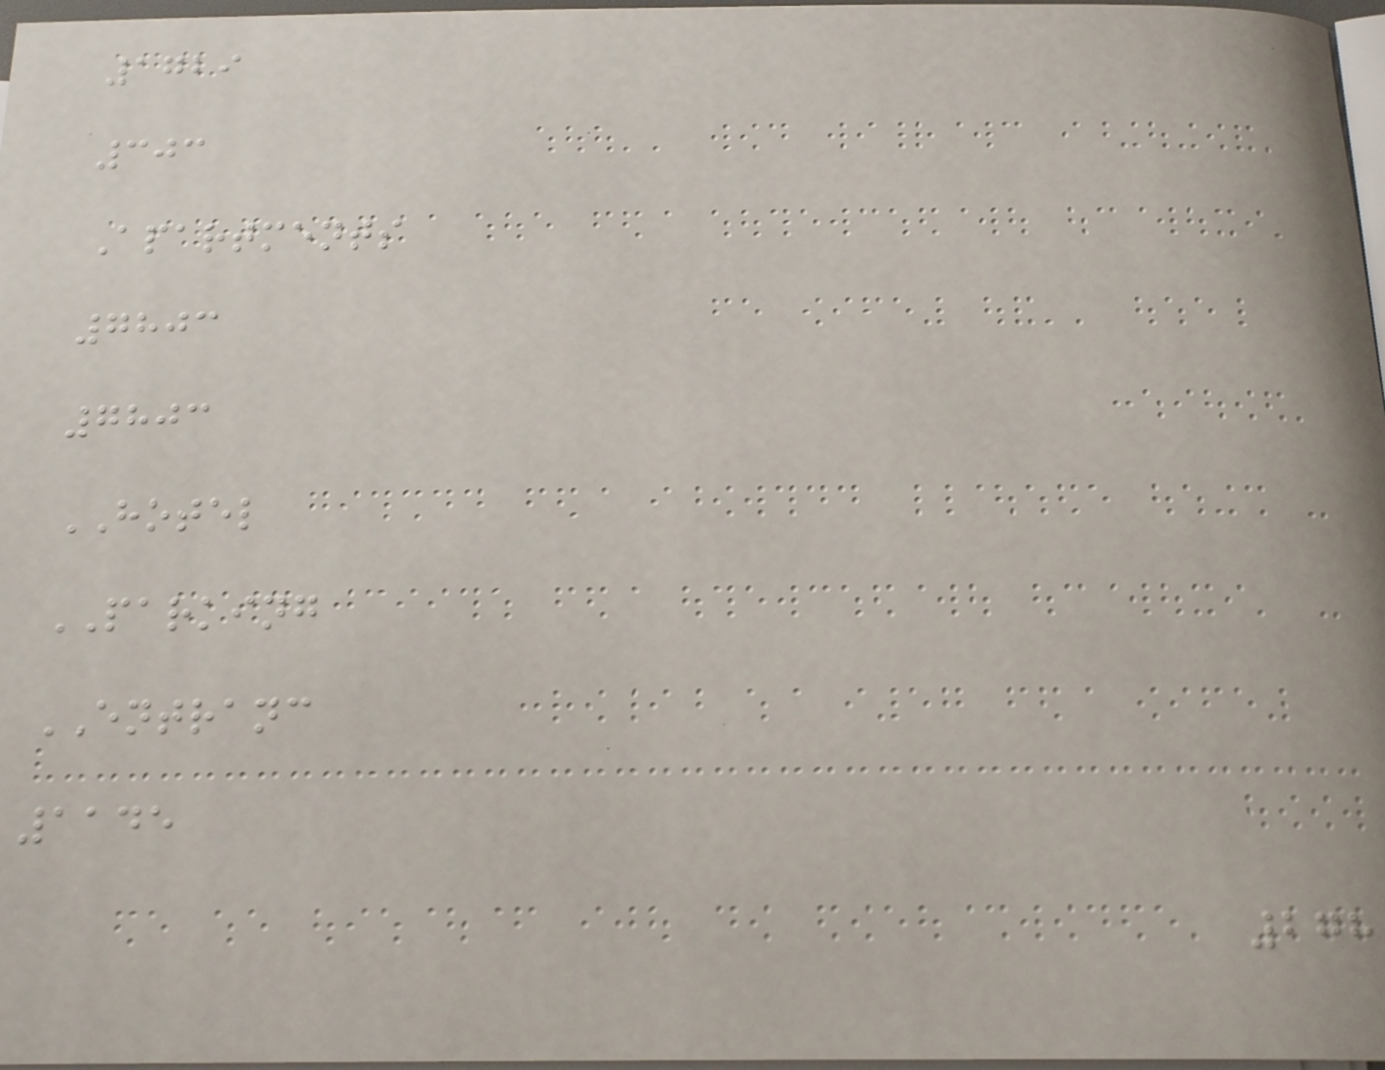1729
303
Apartments
7803
7803
HOTEL
PARKING
ENTRANC
1145
278
